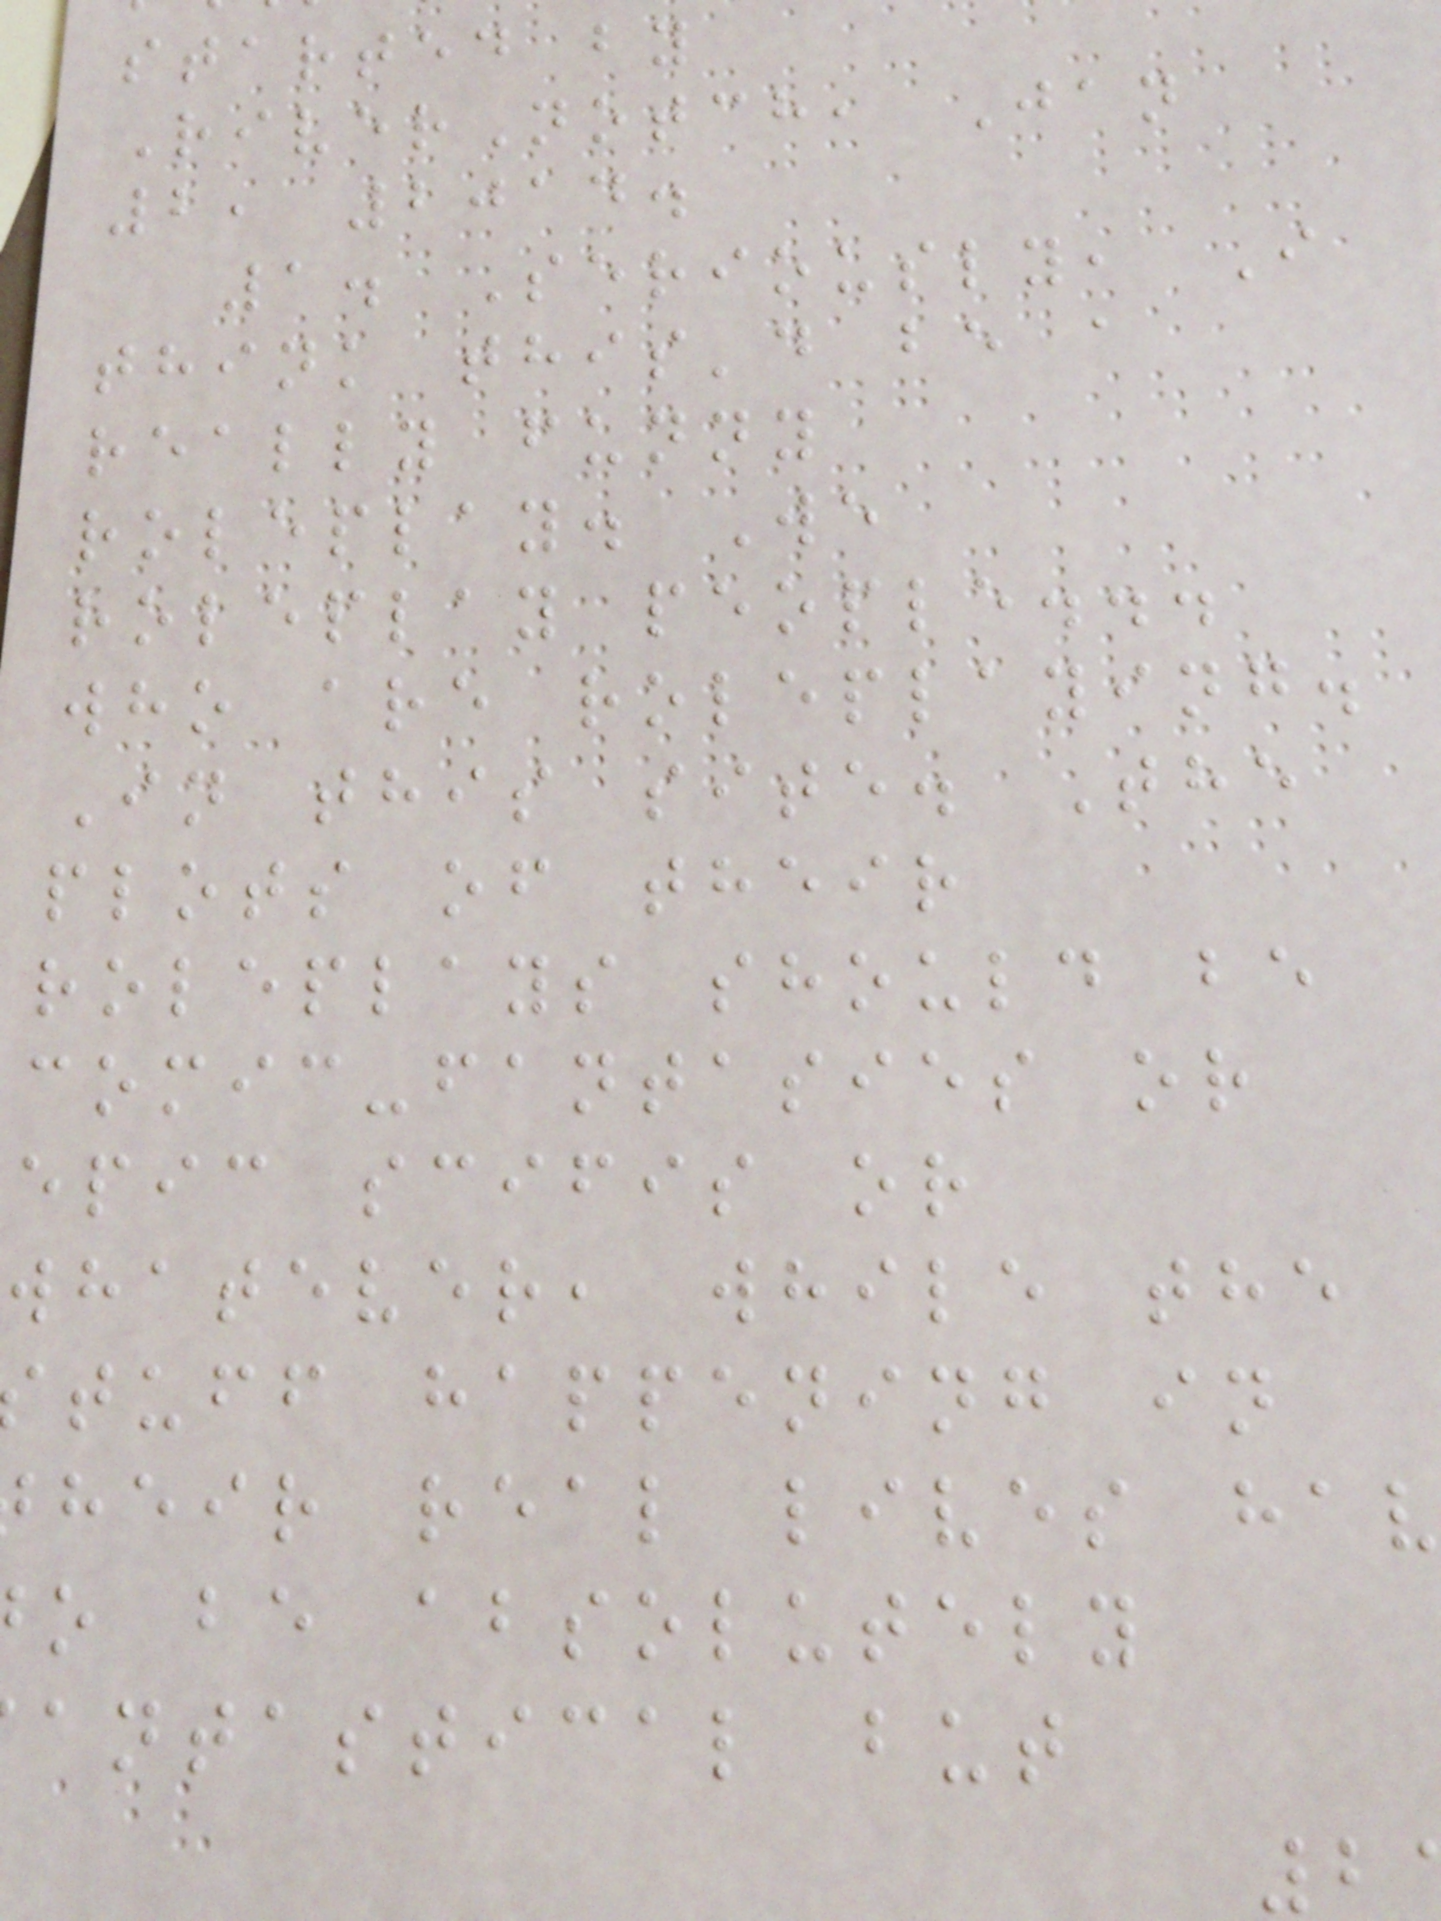started by
RiverNotch, Jan
2, 2014.
1. Seriously, I
think this'd be a
really funny
roleplay. We
roleplay people...
who are roleplaying.
In this site. The
plots of their
roleplays should be
comic-fantasies or
epic scifis or
whatever, while the
tuff happening in
heir real lives hav
o be absolutely
antastical but
